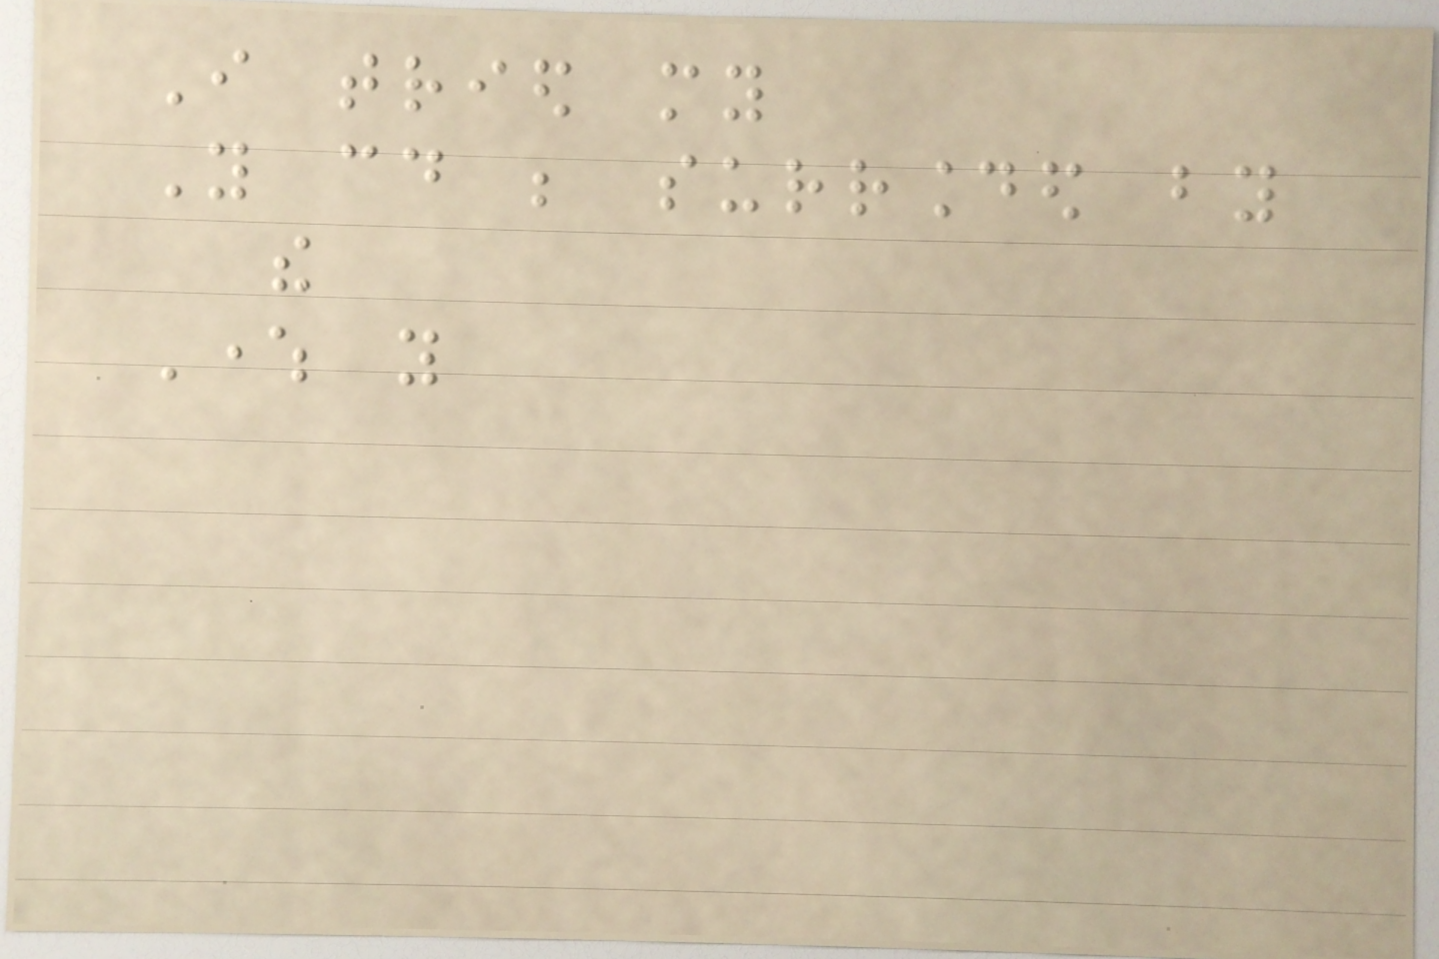I tried my
You could be surrounded by
the
Where you
